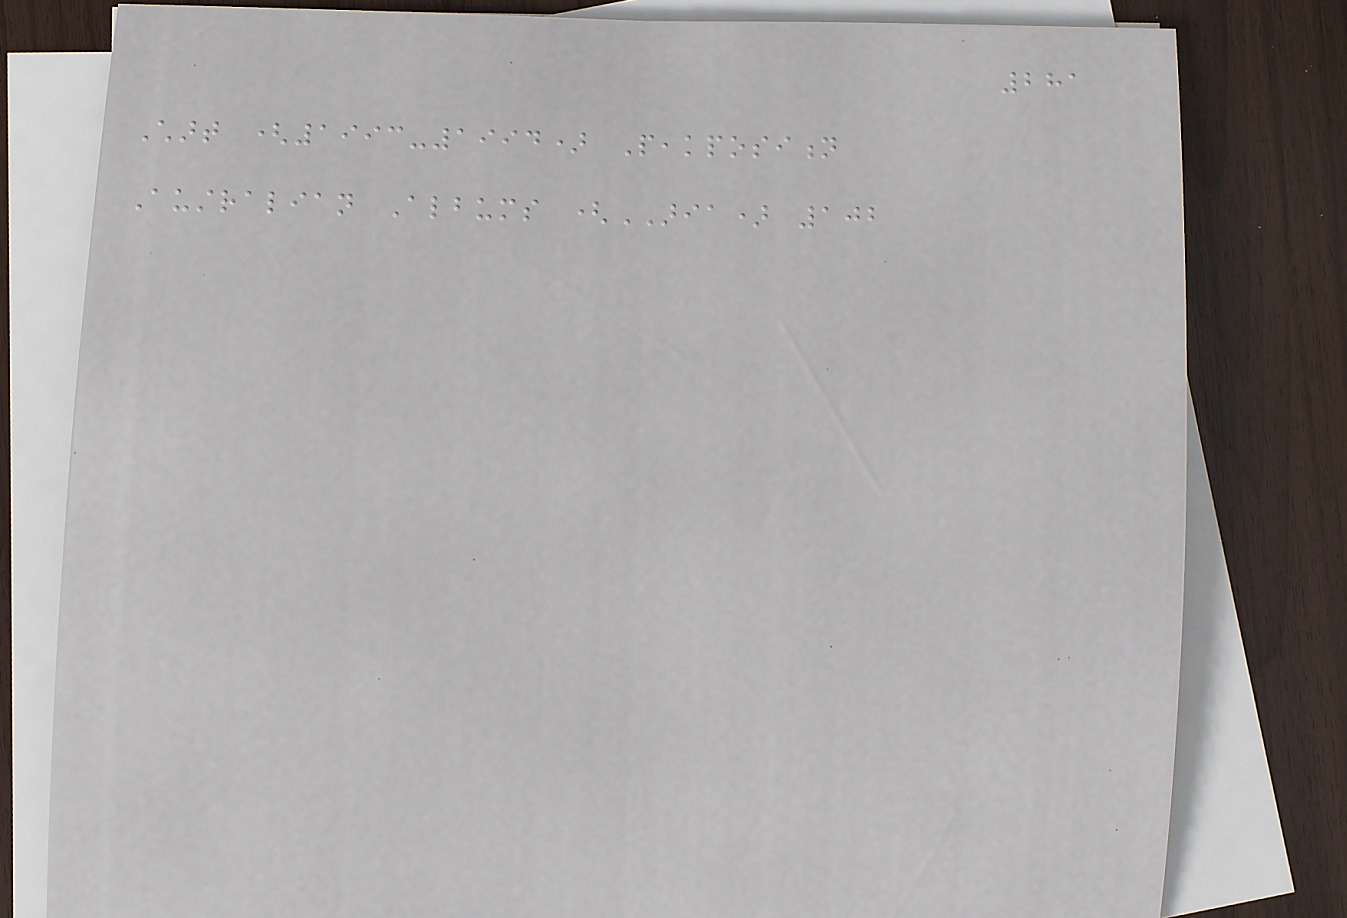281
Chart (1993-1994) Peakposition
Australian Albums (ARIA) 102
